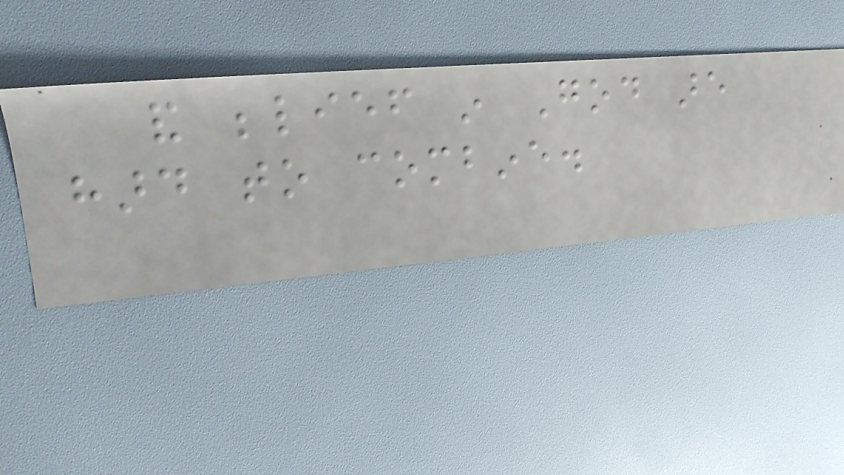and belief in God are
hard to combine.
